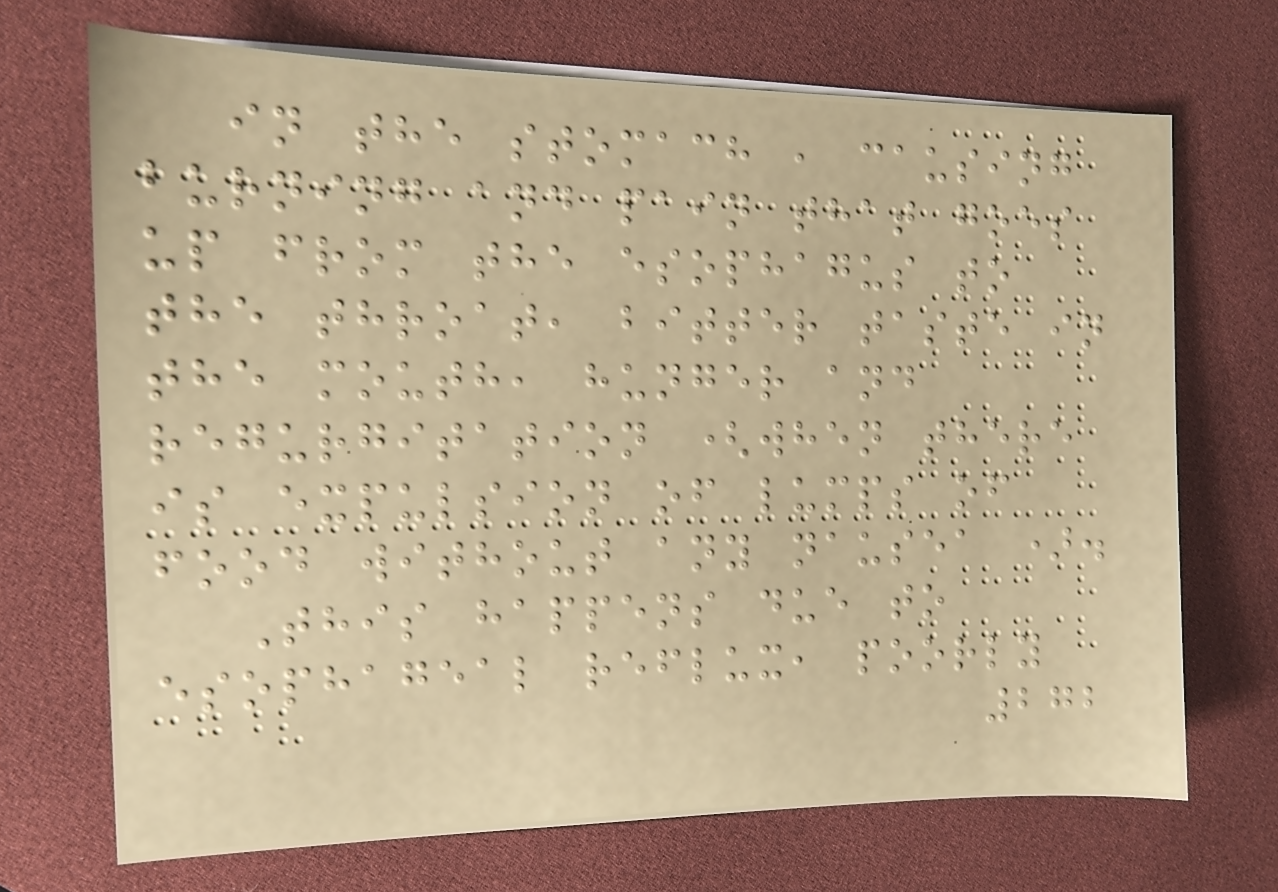in the stomach , causing
burning and pain that goes
up from the esophagus to
the throat, bitter taste in
the mouth, hunger and
regurgitation (when there
is expulsion of lumps of
food without any nausea ).
This happens due to
esophageal reflux, poorly
272
